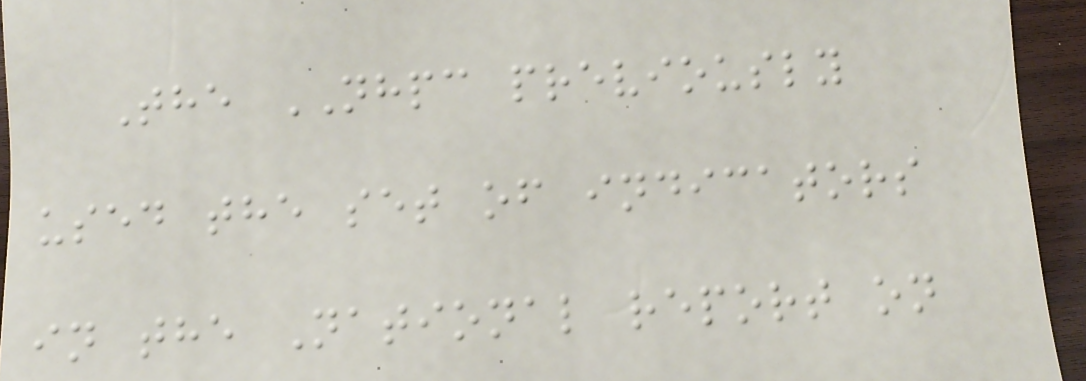The NHPC previously
used the set of indicators
in the National report on
